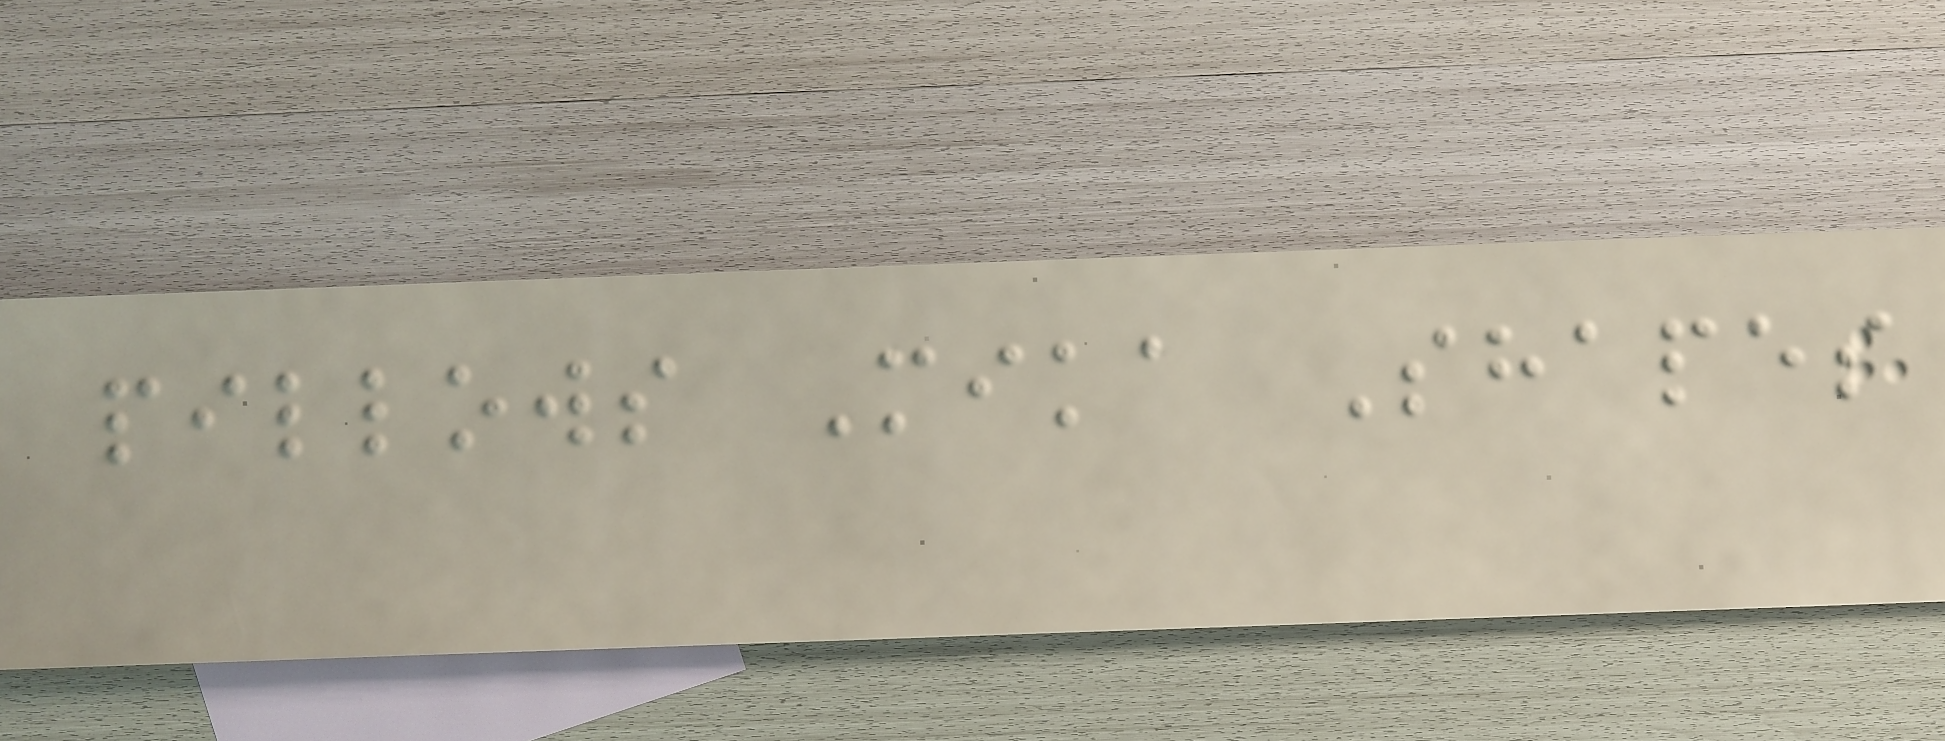pillows Mika Shapes
